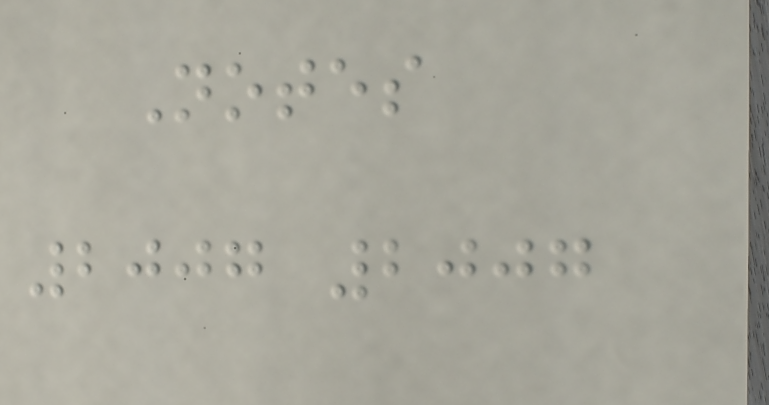Notes
2007 2007
